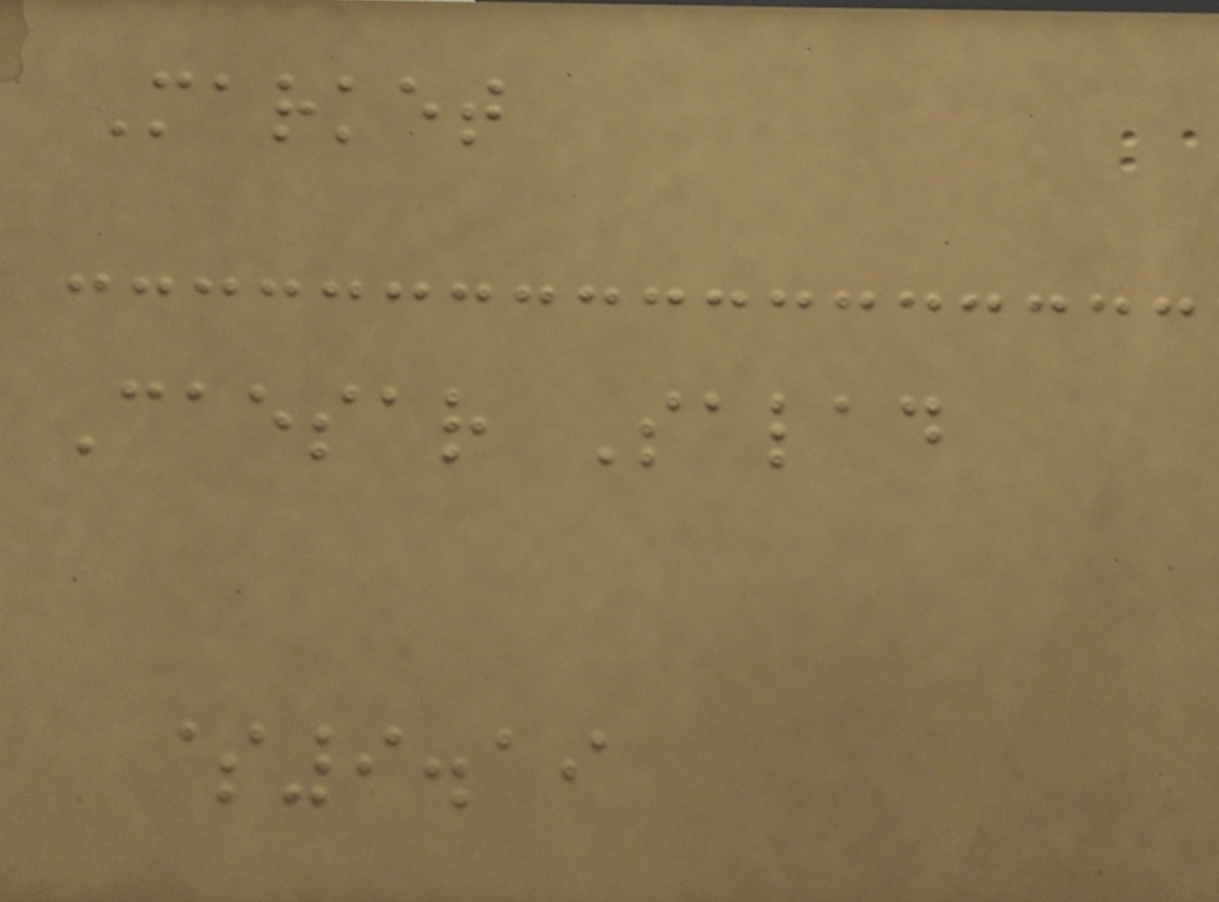Market
Caesar Salad
$9.19
